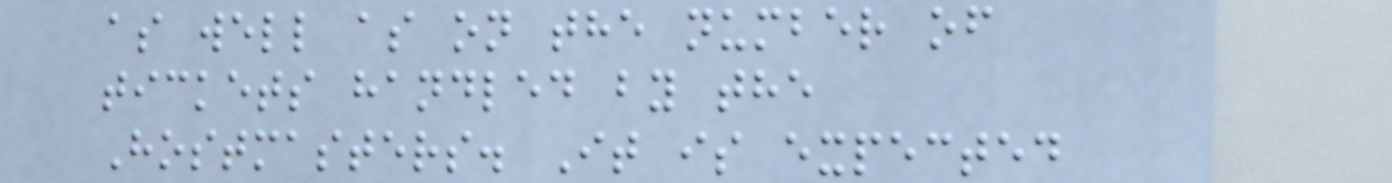as well as on the number of
tickets handled by the
Hostmasters. It is expected
